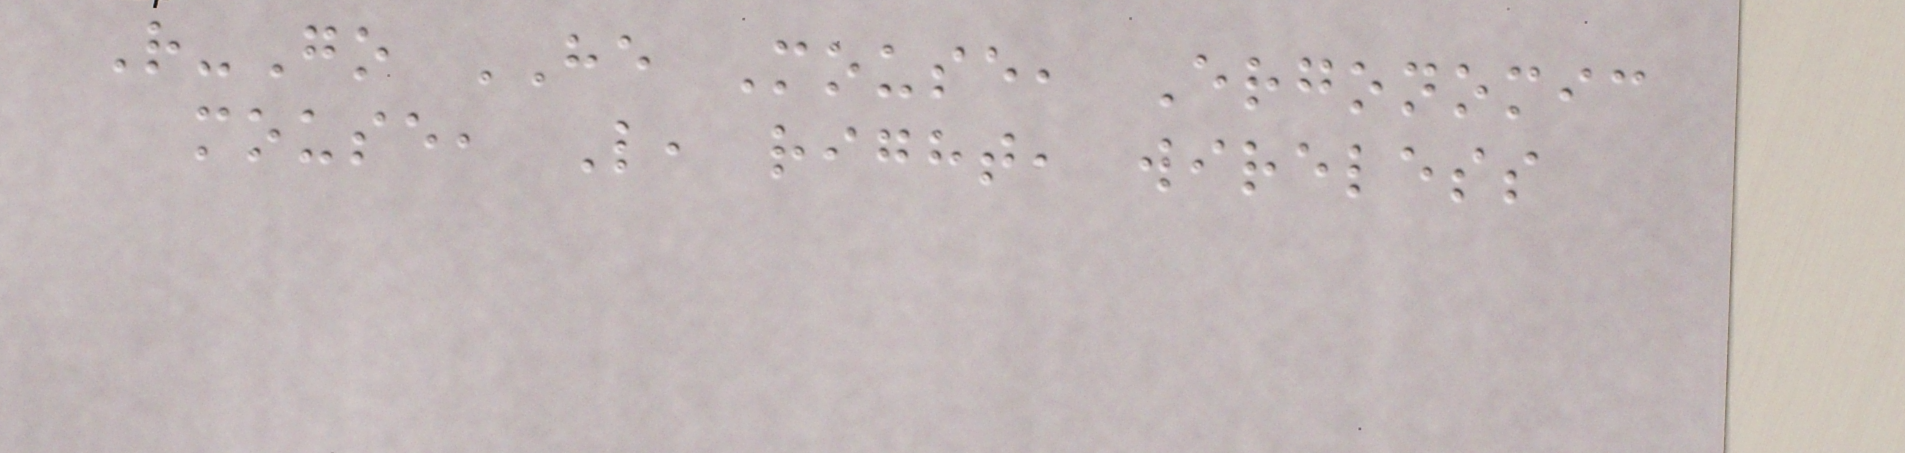R-Go HE Mouse, Ergonomic
mouse, L, right, wireless
